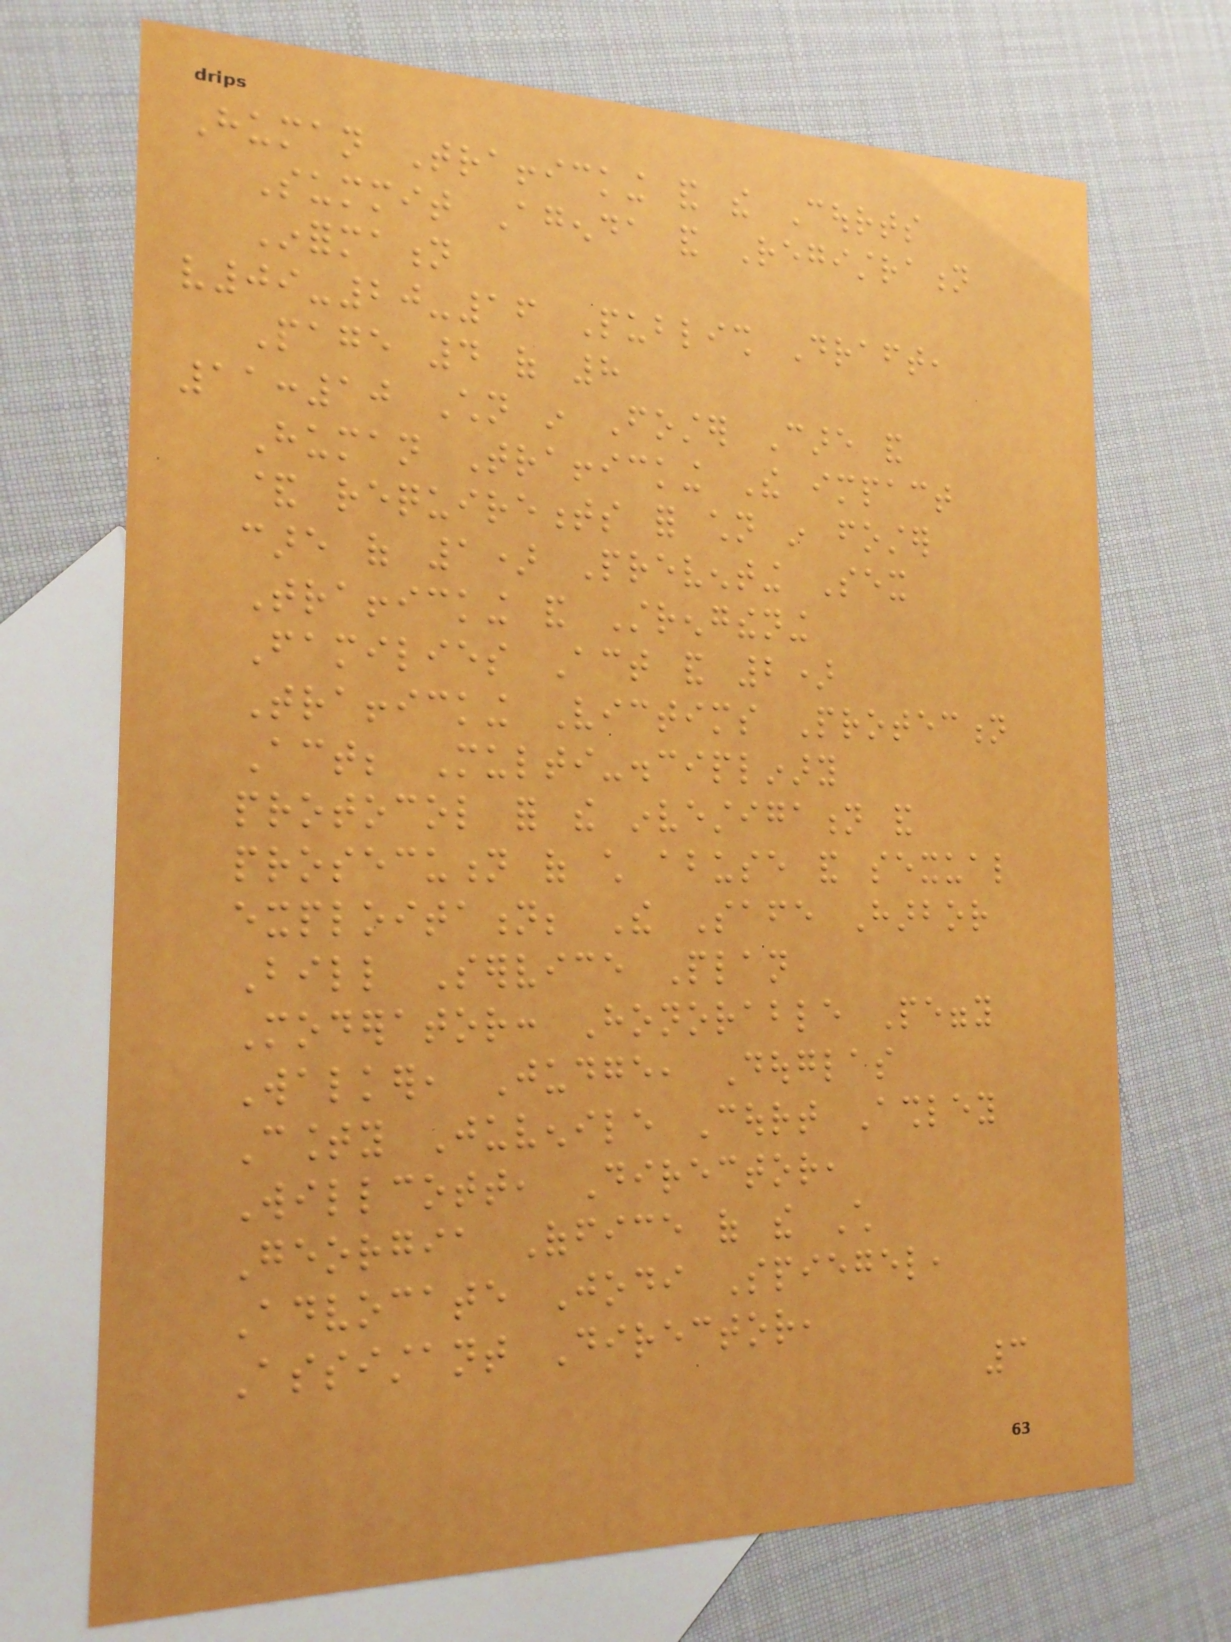Human Trafficking and the Courts
Summit Agenda and Registration
Information
v09-20-16 Publish Draft,
Page 4 of 8
11:10 Children in Foster Care and
Human Trafficking The impact
& requirements for children in foster
care of 1) Preventing Sex
Trafficking and Strengthening
Families Act and 2)
Trafficking Victims Protection
Act; Multi-disciplinary
protocol for the investigation and
prosecution of child abuse and sexual
exploitation; The Safe Harbor
Bill Service Plan
Moderator: Honorable Peggy
Walker, Judge, Douglas
County Juvenile Court Ashley
Willcott, Director,
Georgia Office of the Child
Advocate Jodi Spiegel,
Assistant Director,
3
